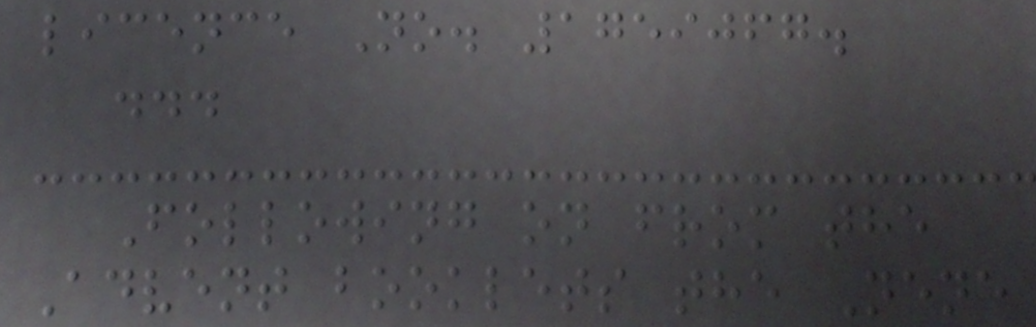licence No. 1759067.
...
Following on from the
Advent booklets the Nene
